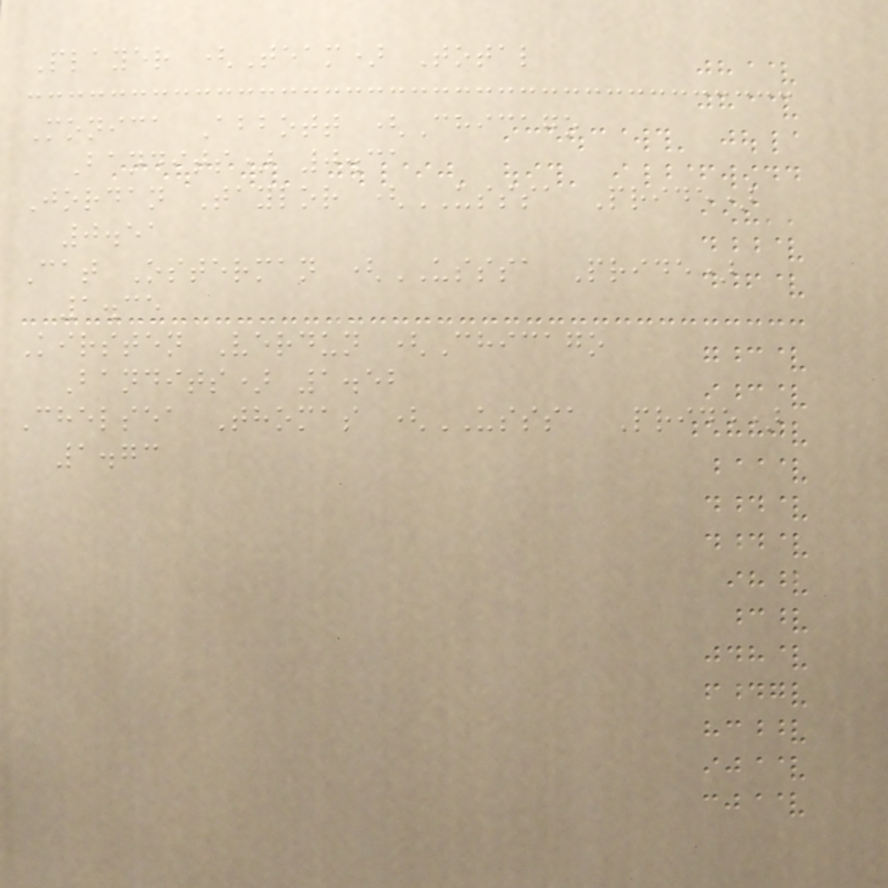Player (Team) Total
Monica Abbott (Chicago
Bandits) 0.31
Jordan Taylor (USSSA Pride)
0.51
Cat Osterman (USSSA Pride)
1.35
Kirsten Verdun (Chicago
Bandits) 1.52
Chelsea Thomas (USSSA Pride)
1.73
